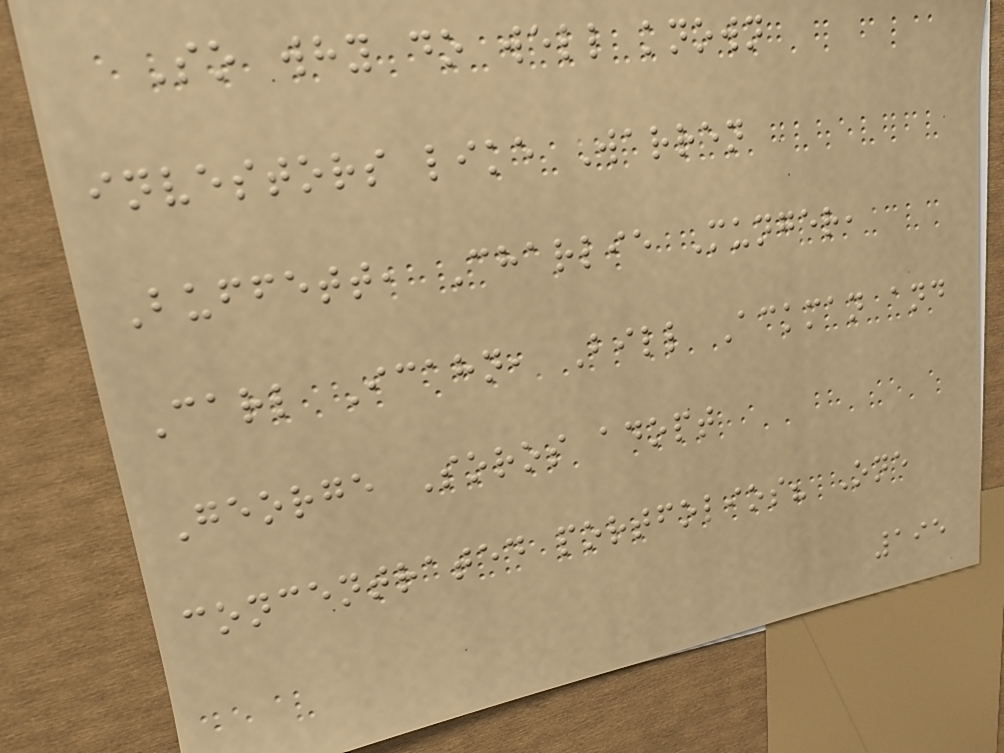So why do well known
investors like Warren
Buffett, Charlie Munger,
Carl Icahn, Bill Ackman and
George Soros adopt
concentrated portfolios? One
195
